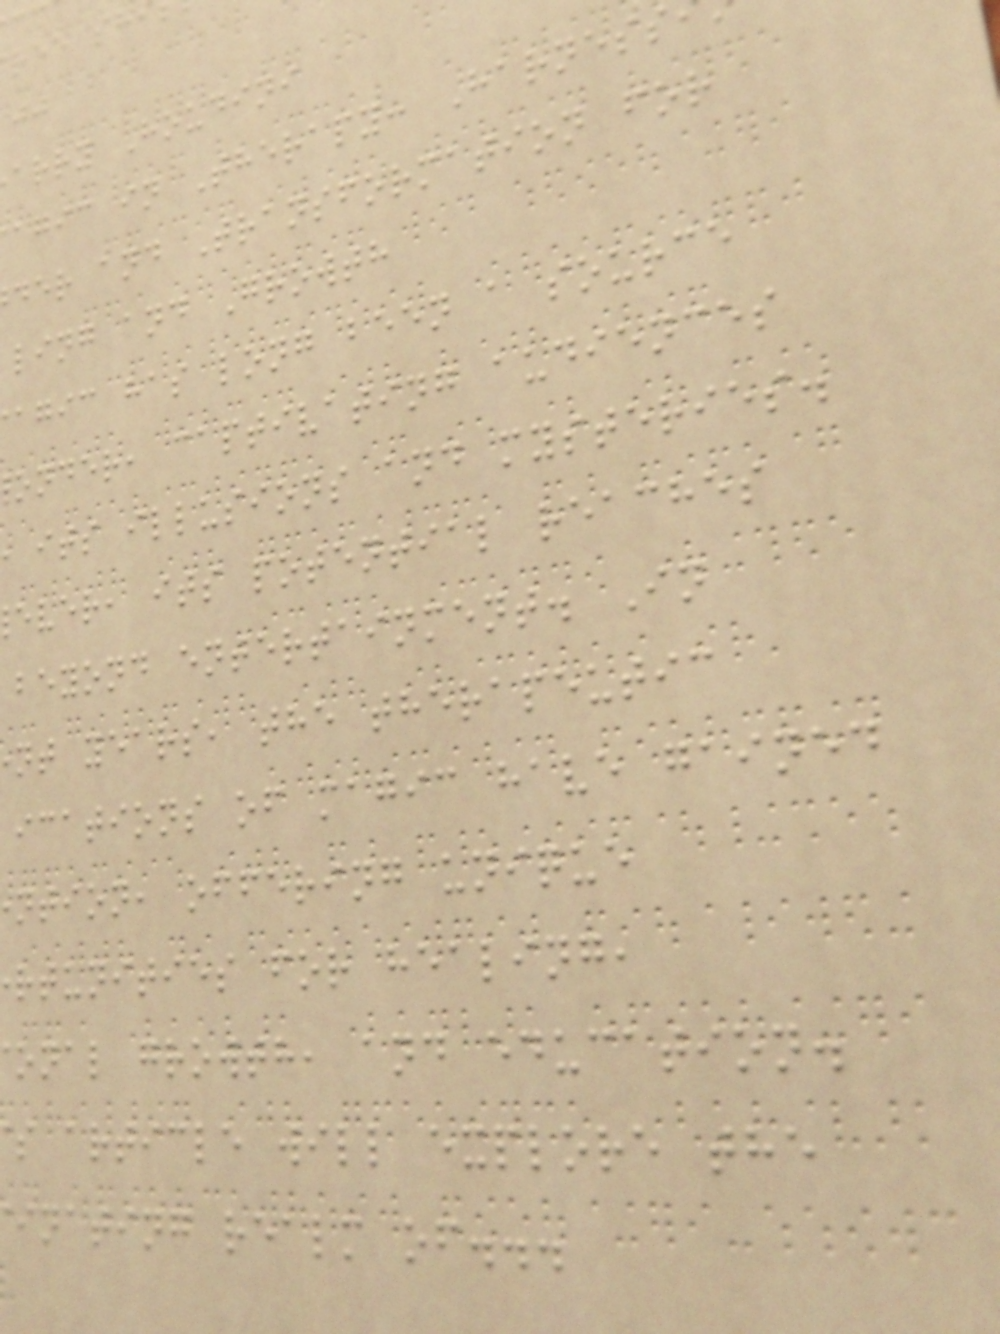arry Houdini
agic in Therapy: Harness
der and Transformation for
ling and Growth
agic has long been a source
onder, captivating audiences
its illusions and mysteries.
ever, its potential reaches
beyond entertainment. In
nt years, the therapeutic
ications of magic have gained
ntion, offering unique
rtunities for healing,
onal growth, and education.
s article will explore the
inating realm of...
